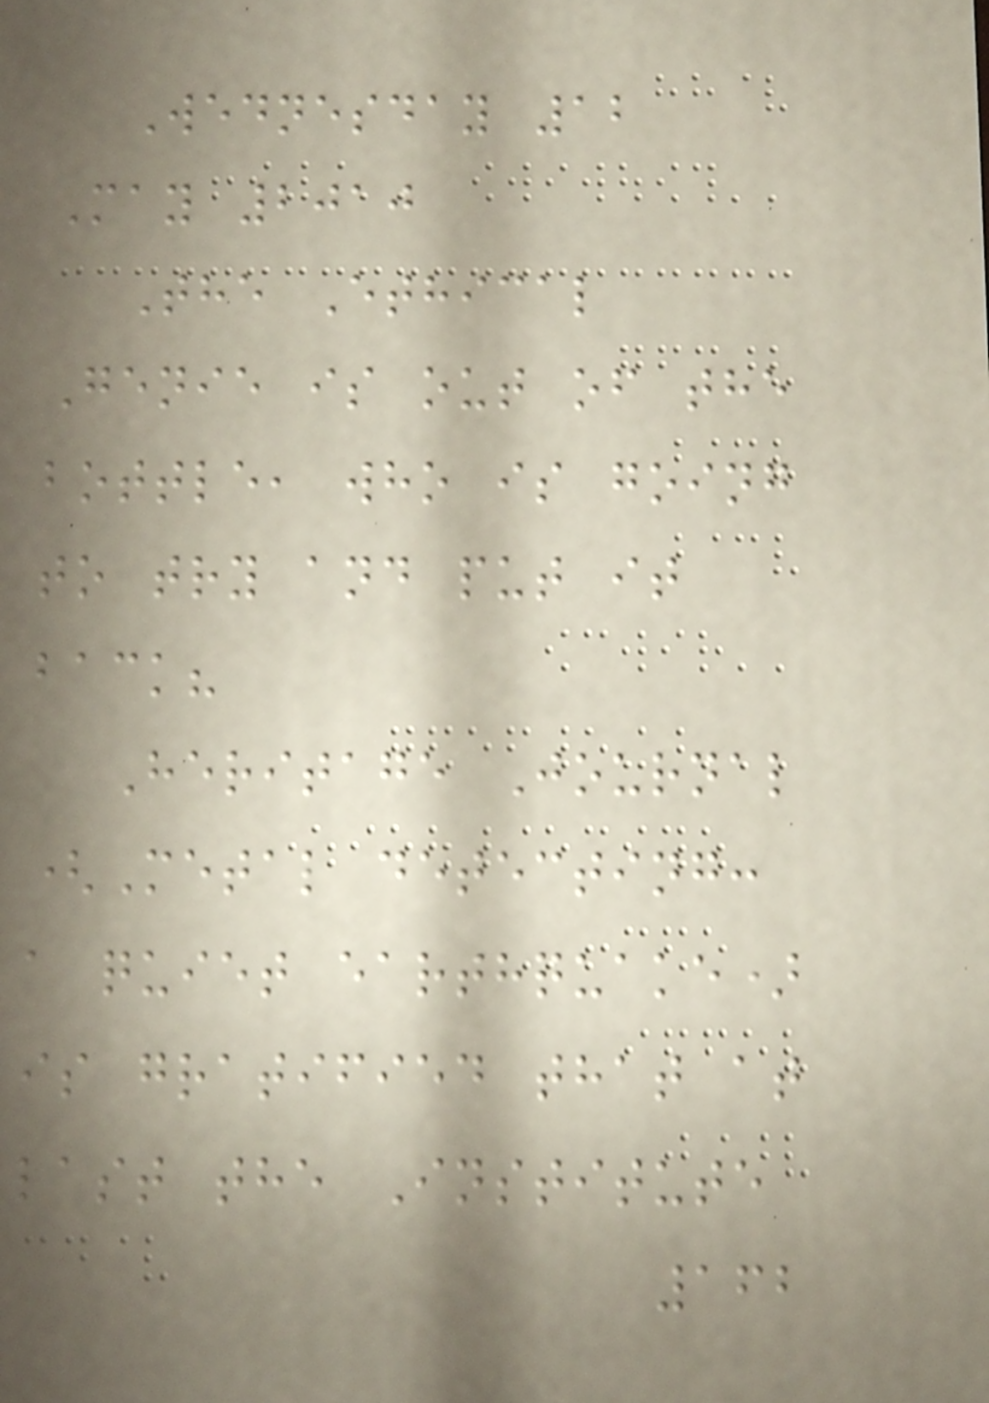Wednesday 12
May 2010
The Ethical
Genie is out of the
bottle, who is going
to try and put it
back?
Heritage Journal
(Metal detecting:
a quiet earthquake)
is gratified that at
last the Institute
162
